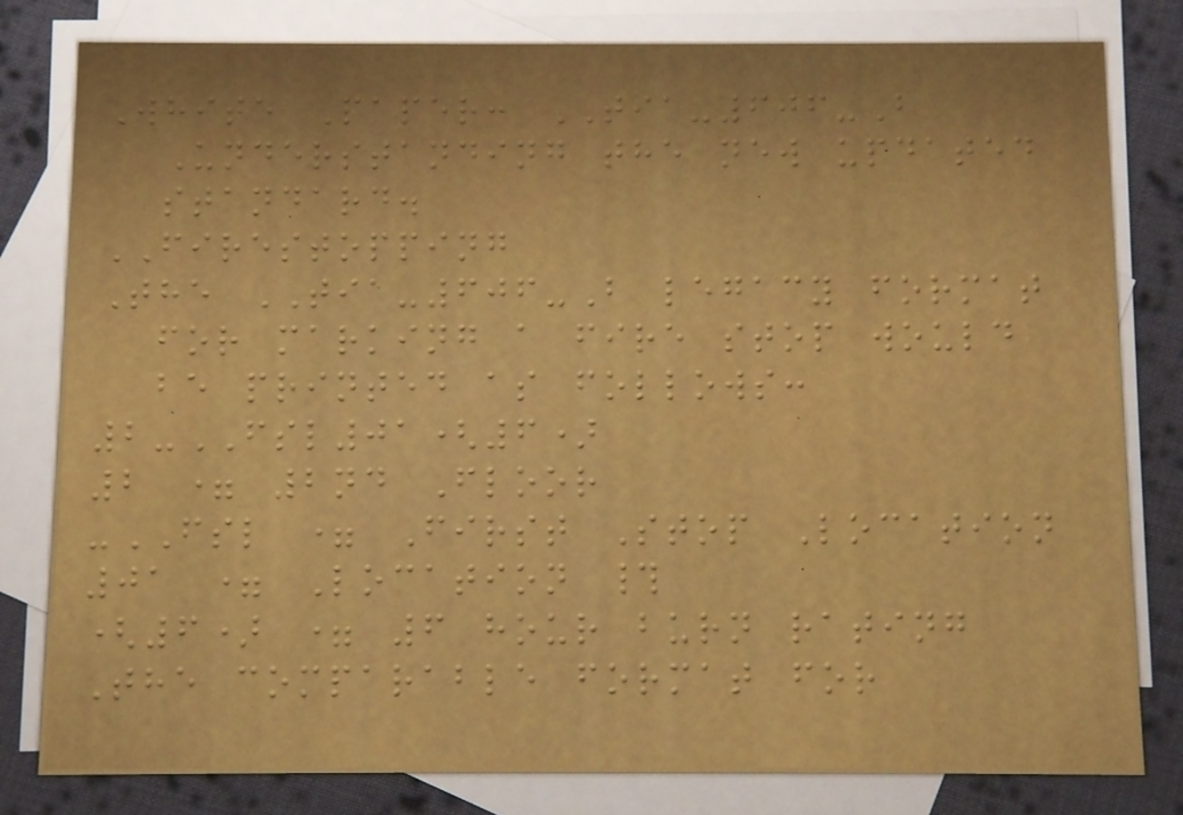White Paper: TIA-606-B
Understanding the new updated
standard.
FIRESTOPPING
The TIA-606-B legacy format
for marking a fire stop would
be printed as follows:
2-FSL01(6)
2 = 2nd Floor
-FSL = First Stop Location
01 = Location #
(6) = 6 hour burn rating
The comparable format for
